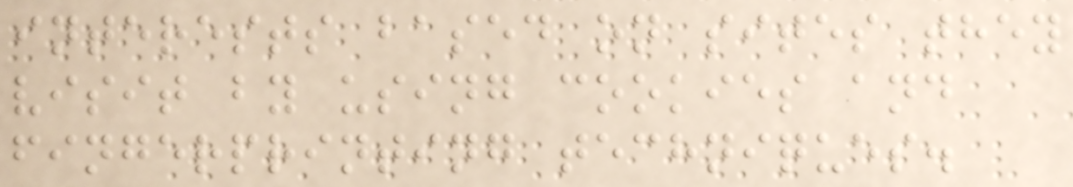interests based on sites they
visit by using cookies and
fingerprinting techniques.
